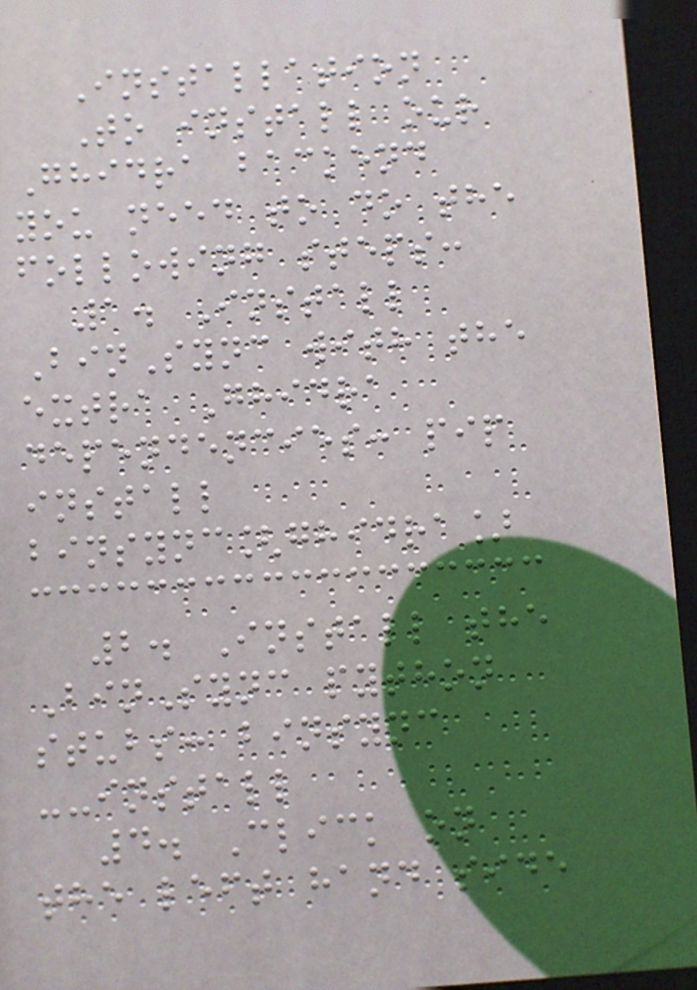Installation
To install our
Ghidra backend
you need to do the
following steps:
1. Install
BinSync with the
extra Ghidra
dependencies: pip
install
binsync[ghidra]
2. Install the
BinSync python
stubs: binsync
--install
4. Click on
the left hand side
